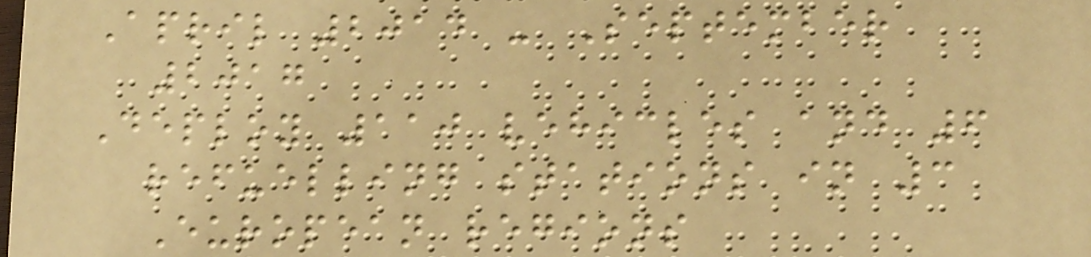April 2014 - September
2017
Deploy 110 vehicles and 6
refuelling stations in 3
European regions
